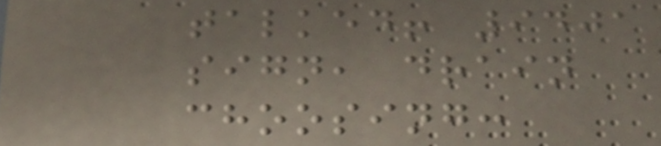talked! 9401
sign, drain
choosing:
